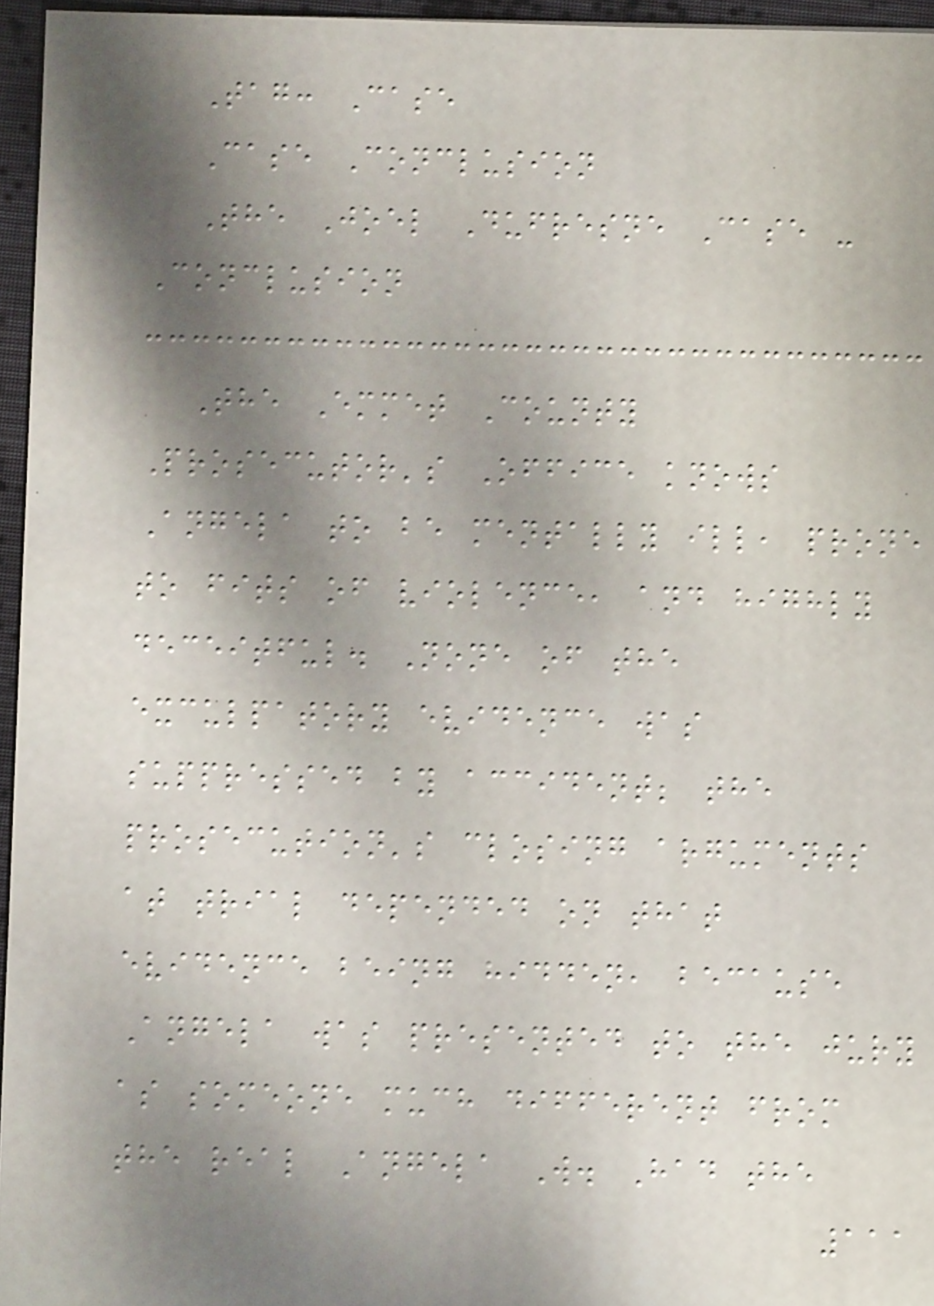Tag: Case
Case Conclusion
The Joel Dufresne Case -
Conclusion
The Emmet County
Prosecutor's Office knows
Angela to be mentally ill, prone
to fits of violence, and highly
deceitful. None of the
exculpatory evidence was
suppressed by accident; the
prosecution's closing arguments
at trial depended on that
evidence being hidden, because
Angela was presented to the jury
as someone much different from
the real Angela W. Had the
111
